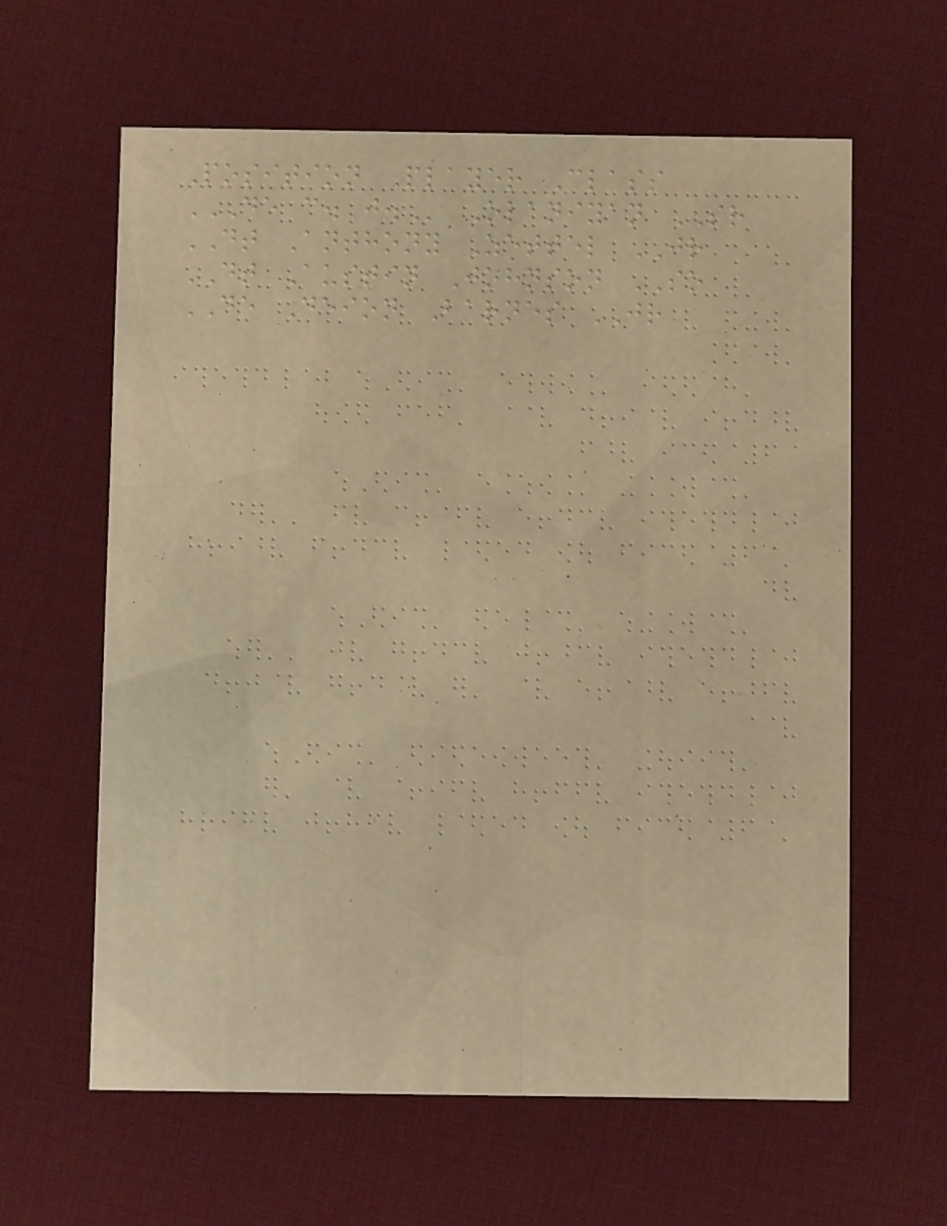Position Player Class
DE C. J. Olaniyan SR
DT Anthony Zettel JR
DT Austin Johnson SO
DE Deion Barnes JR
